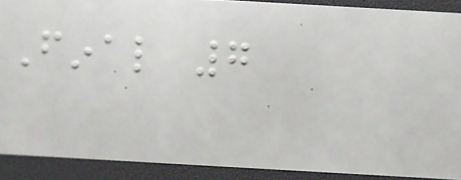Final 7
